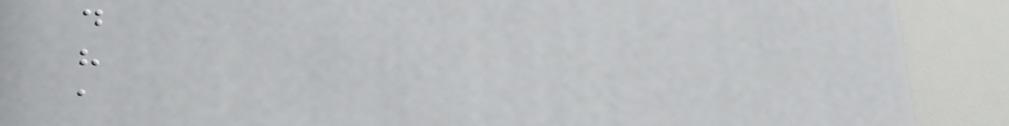d
h
a
